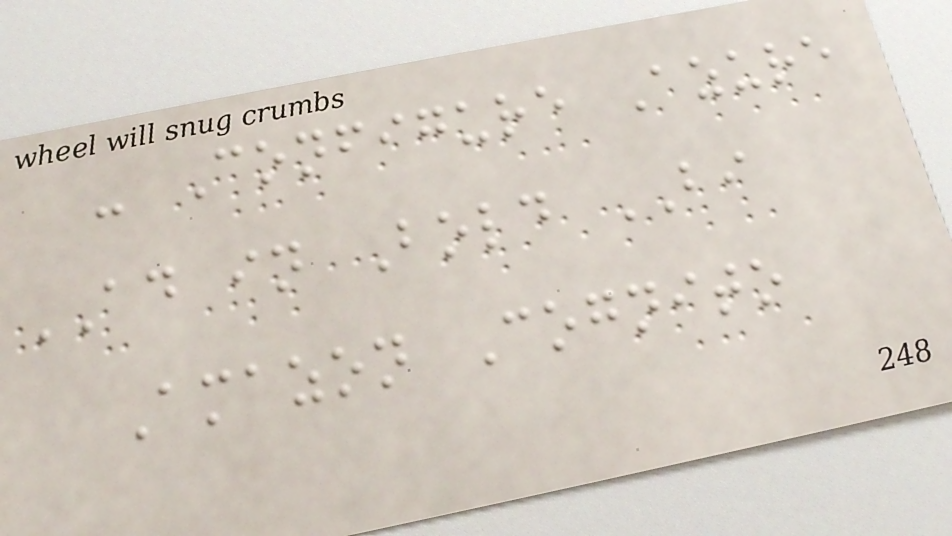- Configure Azure
AD in Bold BI
Amazon Cognito
